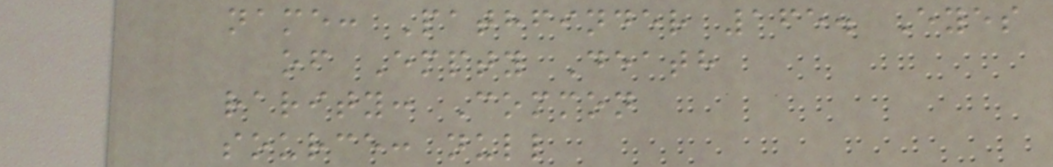name: Pathfinder 165. Eyes
of Empty Death
rarity: Common
source: null
